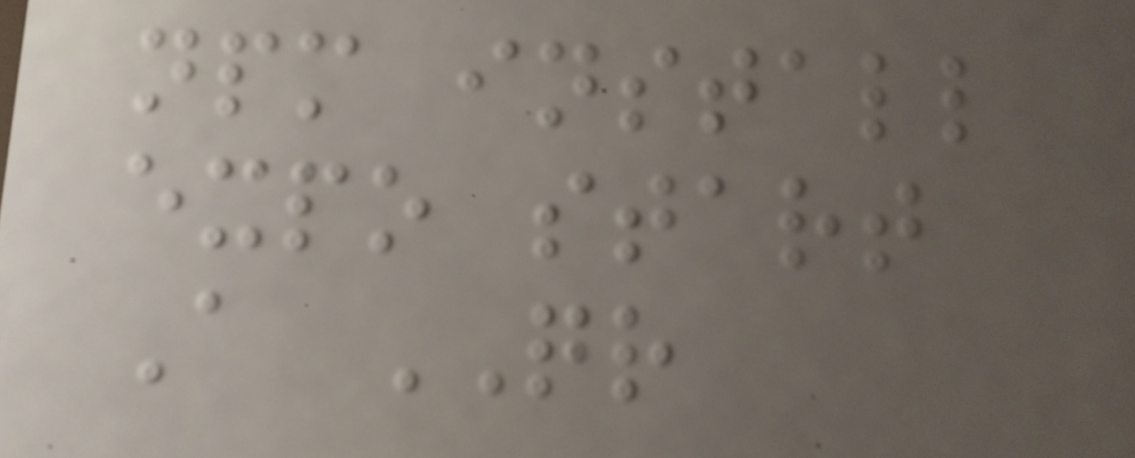npm install
expo start
A QR
